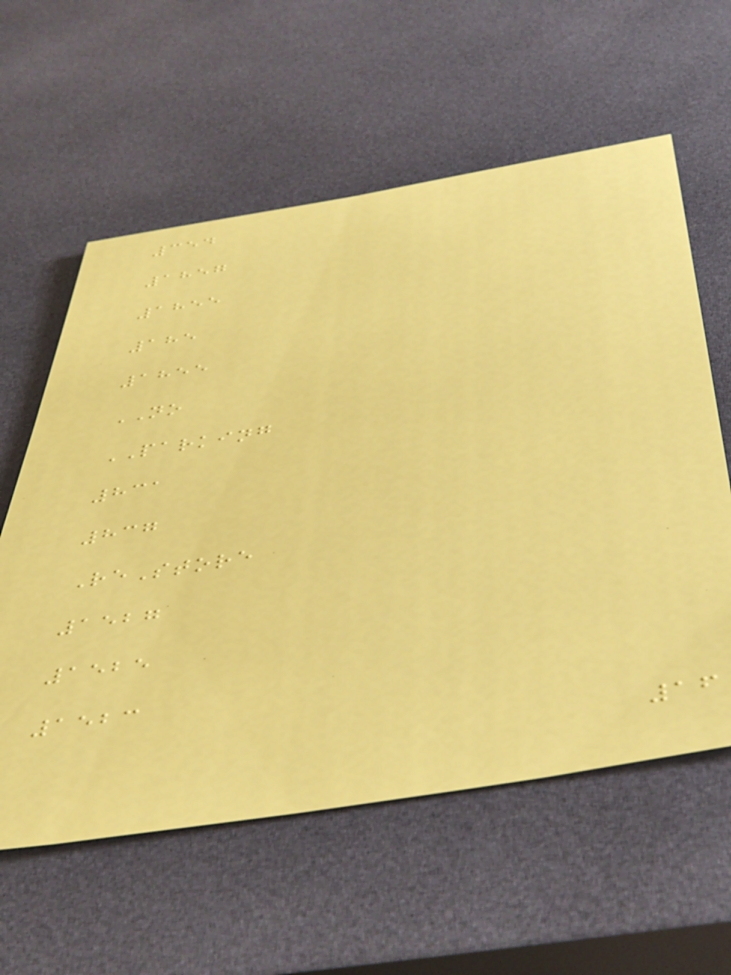354
1857
1855
185
1855
NO
PARKING
831
837
ReStore
1527
1525
1523
16
